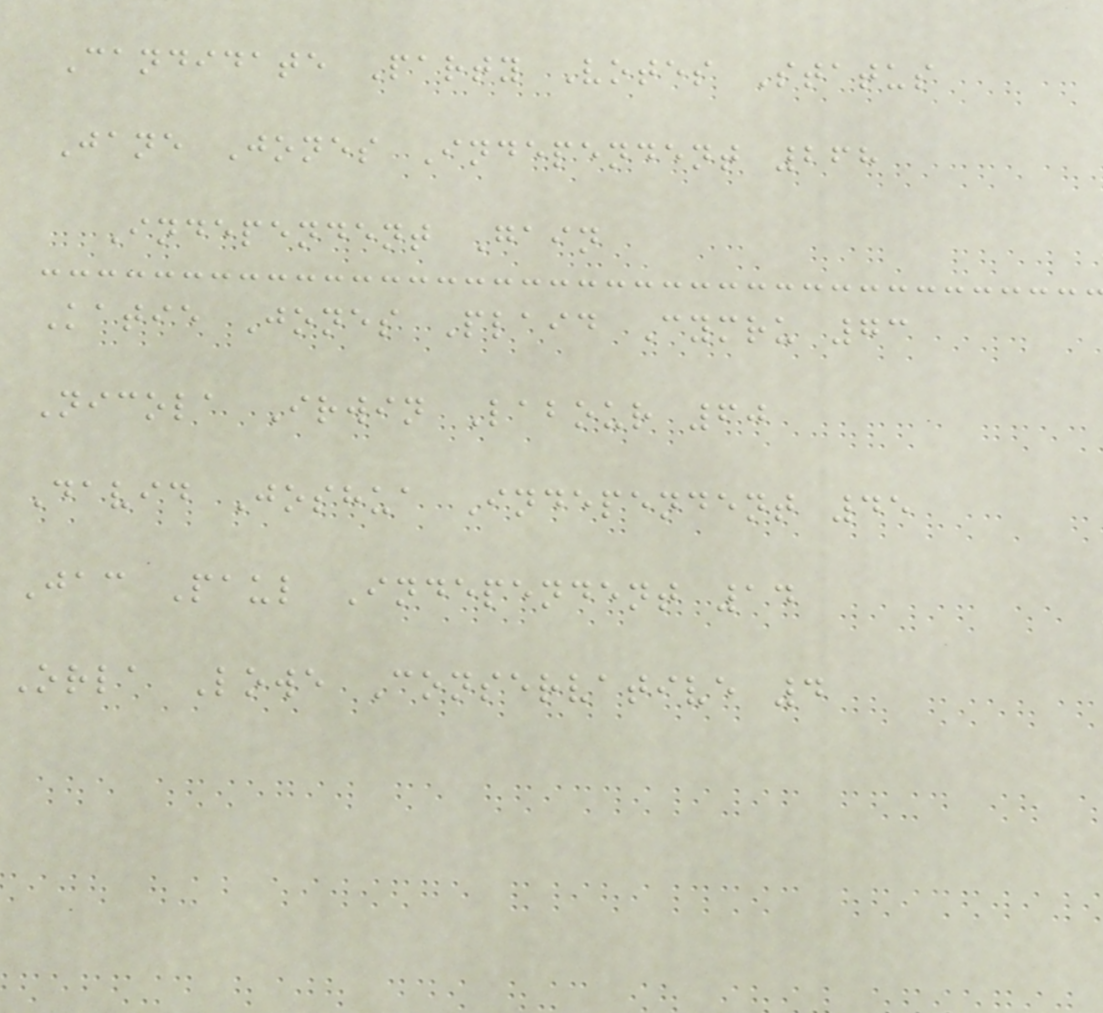Candidate Party Votes Status
Jane Jones Independent 268
Independent Gain
Katie Jones Plaid Cymru 73
Nicola Irwin Labour 60
David Joshua Independent 45
Jac Paul Independent 14
Orla Lowe Conservative 4
